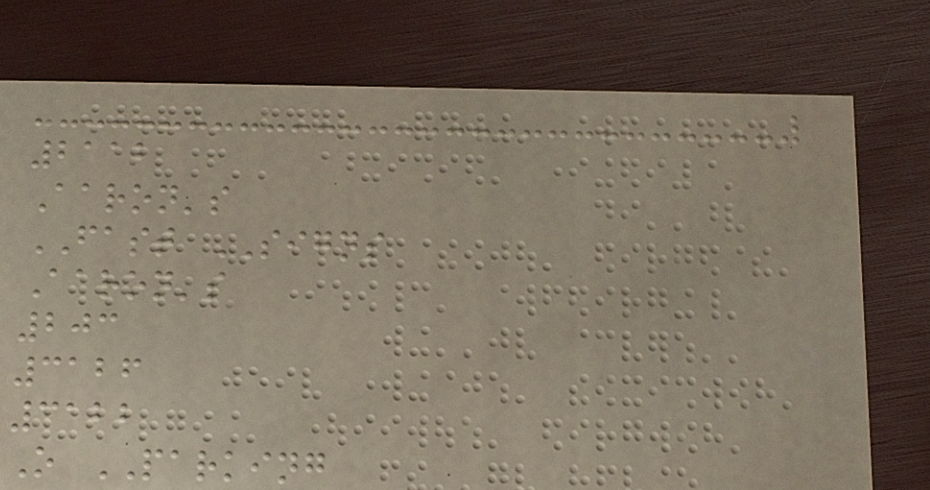2112
Aaron's
FAST SIGNS
Aaron's
203
3126
3122
O PARKING
